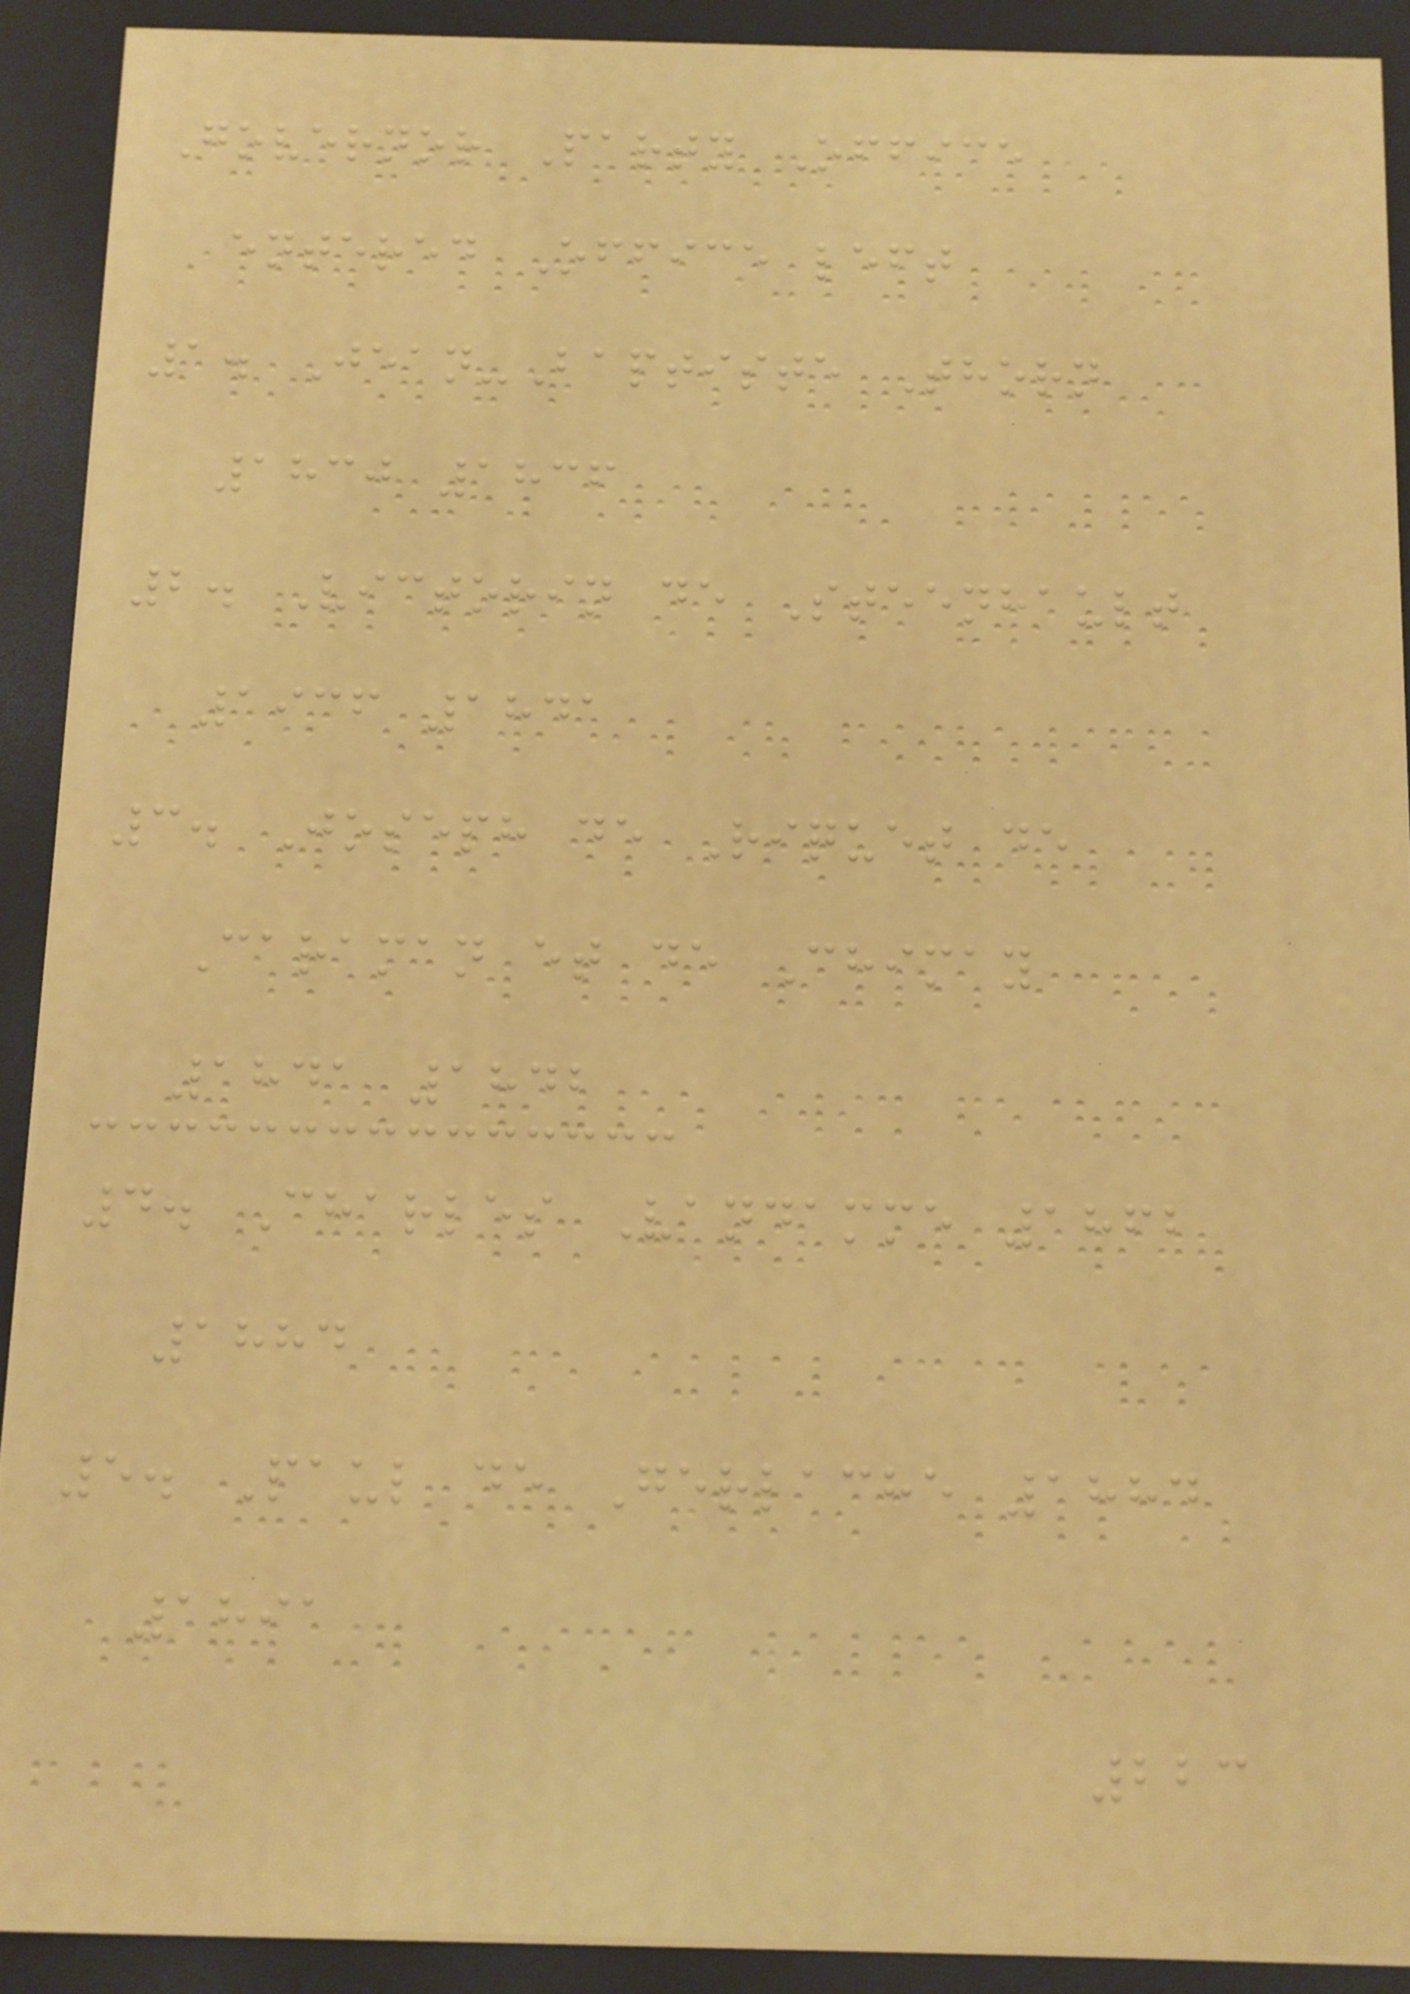Governor Party Office
entered Office left
1. Jean-Baptiste Thorn
1830 1836
2. Victorin de Steenhault
1936 1841
3. Joseph de Riquet de
Caraman et de Chimay
1841 1842
4. Charles Vandamme 1862
1884
5. Paul de Gerlache 1884
1891
223
